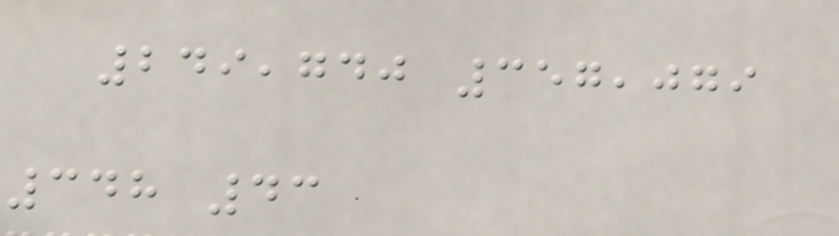249,740 357,079
348 43
